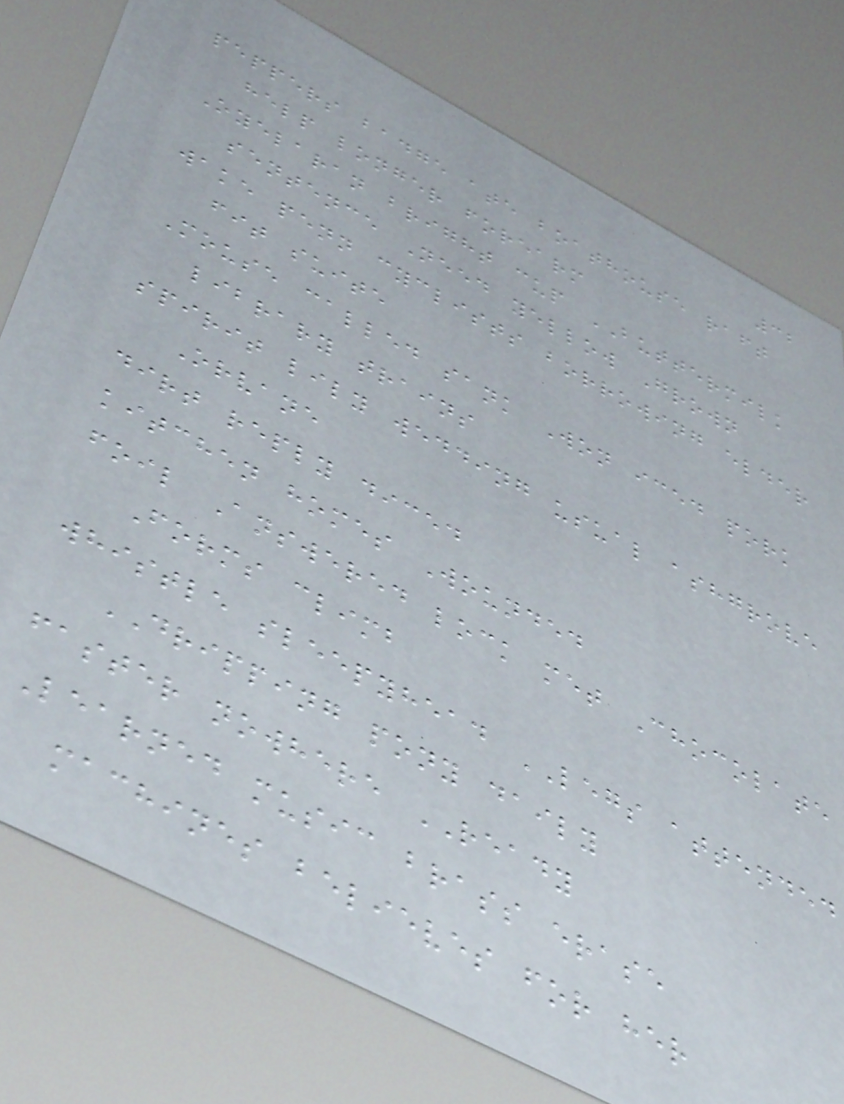32
peppers badge ate boathouse raft
help longer forearm
Oyelaran bright cup BUTTERMILK
sentence Need yellow Grown
wake penn cyclists borrowing elder
fit suite
Mouse called sank Won iced pork
library trains
spirit lily wedding usual ashgrove
Orvane
dirt reply diced
kitchen homes Wounded
foil Answered lock met Chocolate
Forms climb
whistle sleepyhead LEGS attended
DRIPPING pony daily
faster nowhere READY
Learned music brass erase
machines believes for her
